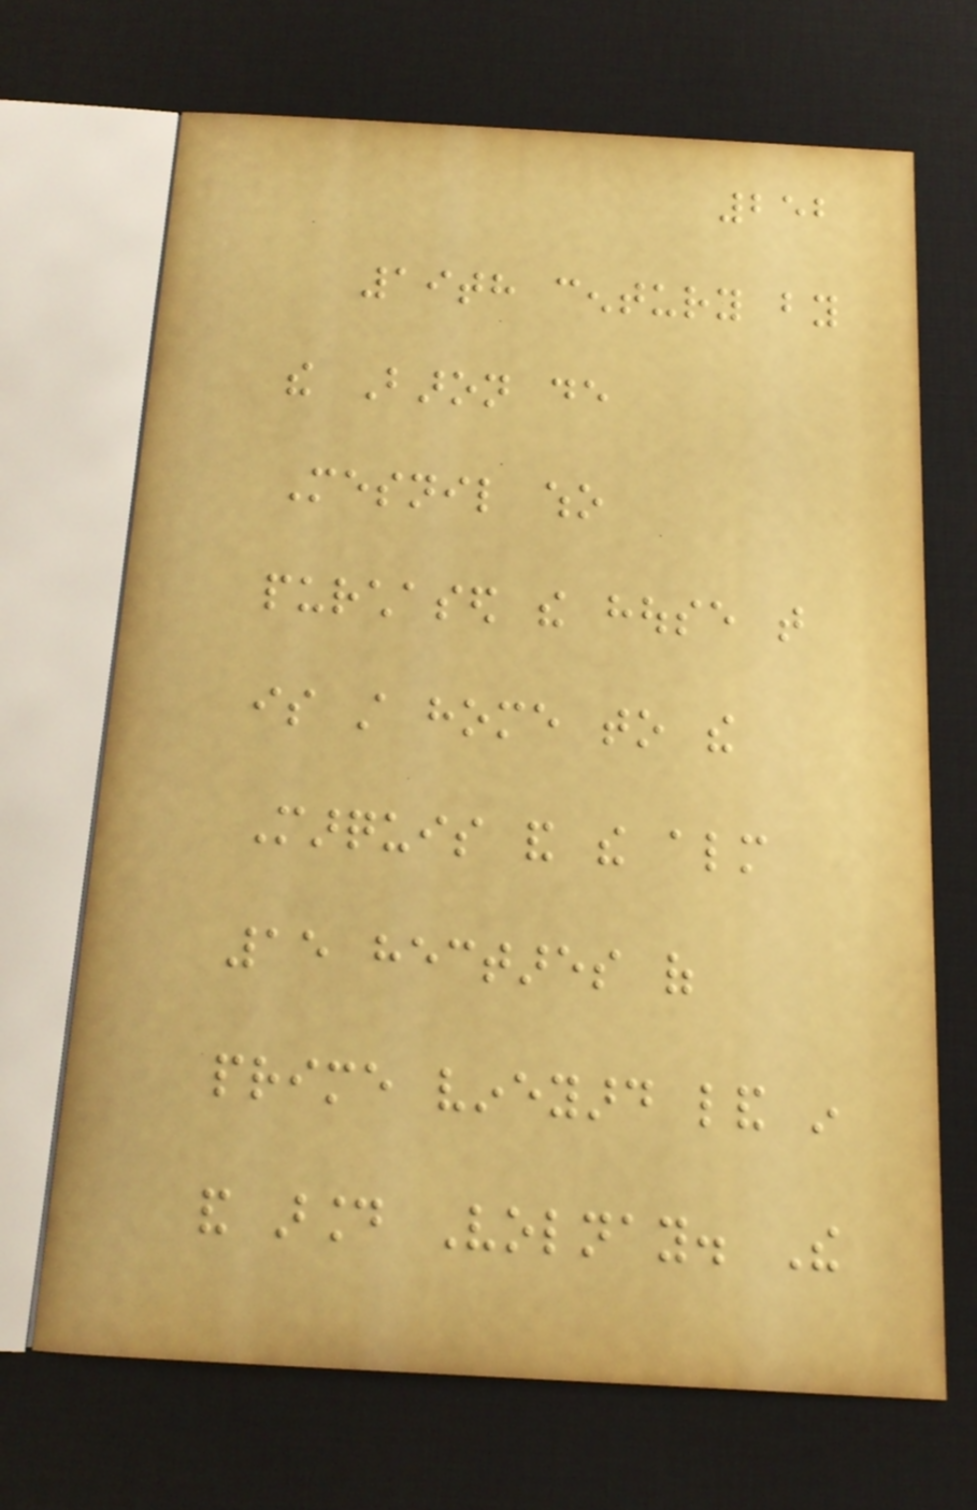252
19th century by
the Baron de
Mesnil who
purchased the house that
is still home to the
Marquis and the almost
15 hectares of
prime vineyard land in
and around Volnay. The
